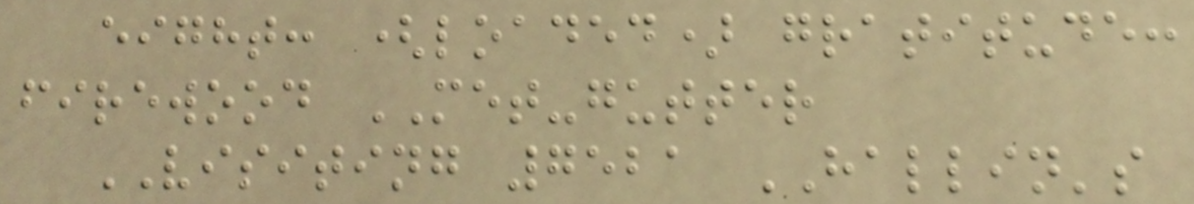eight: (loaded) gratitude:
firewood MET-gutter
VISITING 7521 HALLIN's
